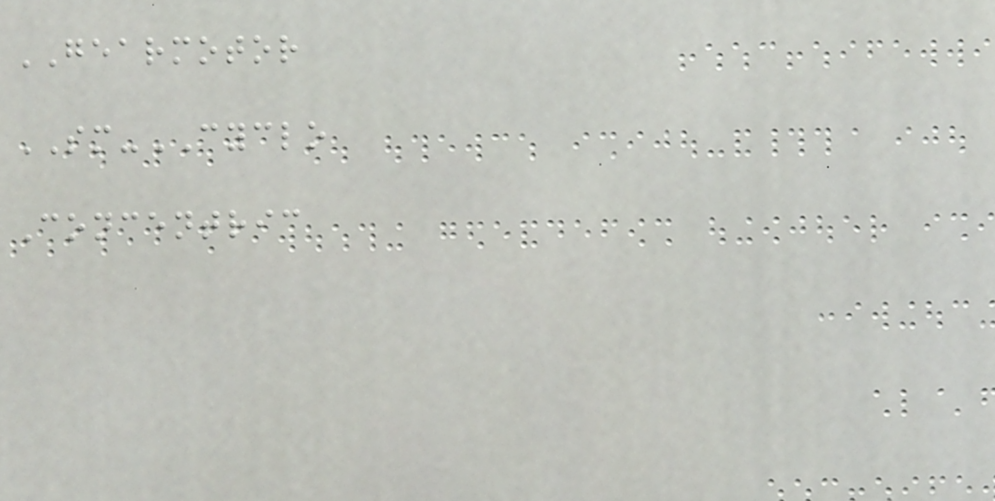GEARMOTOR
SM-CYCLO
Concentric
